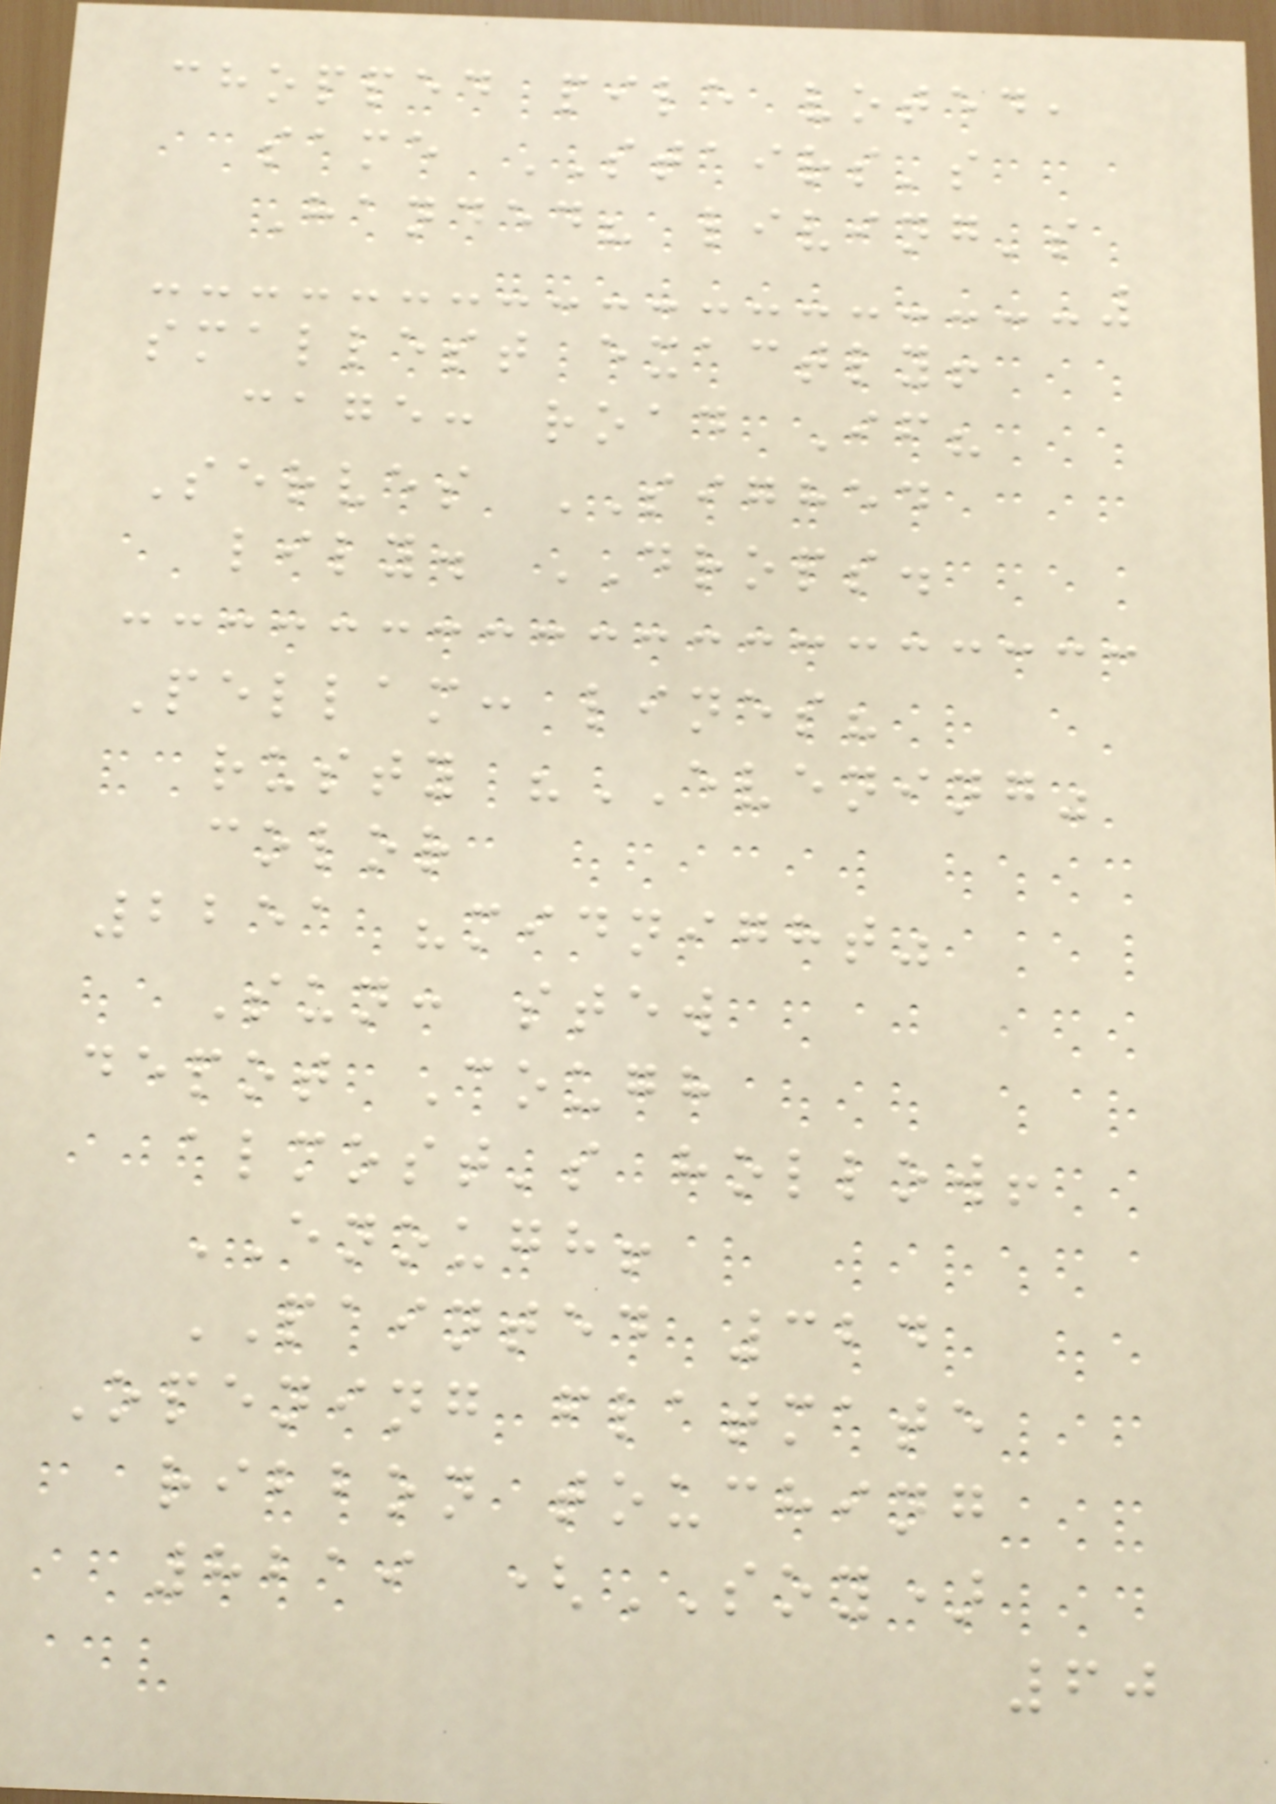chopped pile voted,
same STAIRS's
Handed? living's
smallest exactly!
cage: road If?
Serves SIGHED
lily. DROPS.
Pellam: lines?
rusty "EVENING"
color
2251 "midnight"
Sun: stew
depot Cough
almost's hollow!
ENOUGH!
PAINTED 324
Opening flatmate
ribbon touching
8219 (SOY)
60
